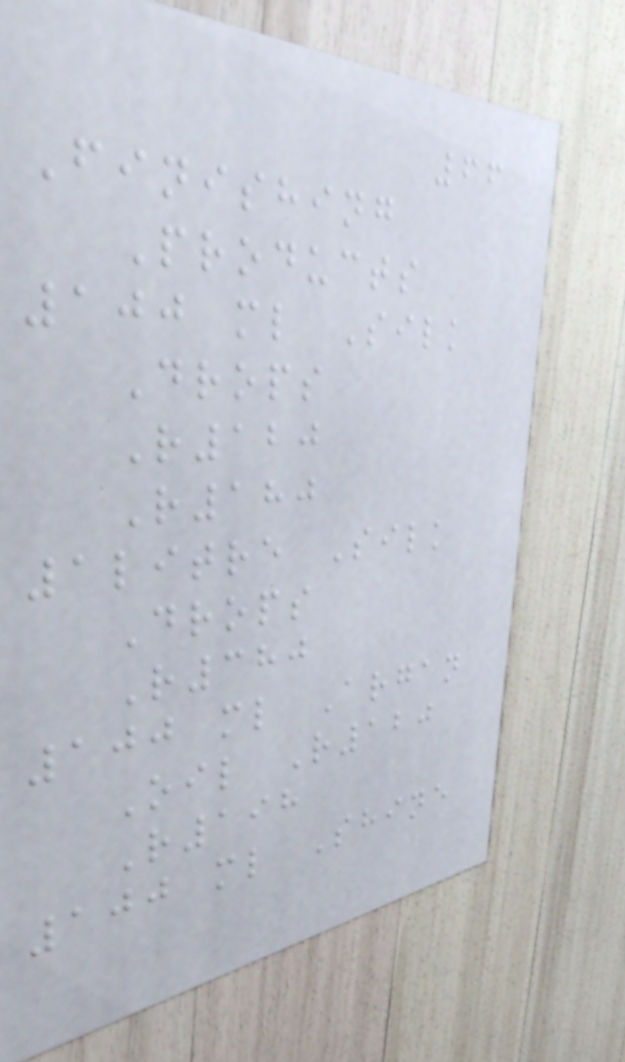66
Finishing
Products
100 ml Silk
Drops
R120
R180
1litre Silk
Drops
R380
100 ml Argan
Oil R120
R198
100 ml Shine
